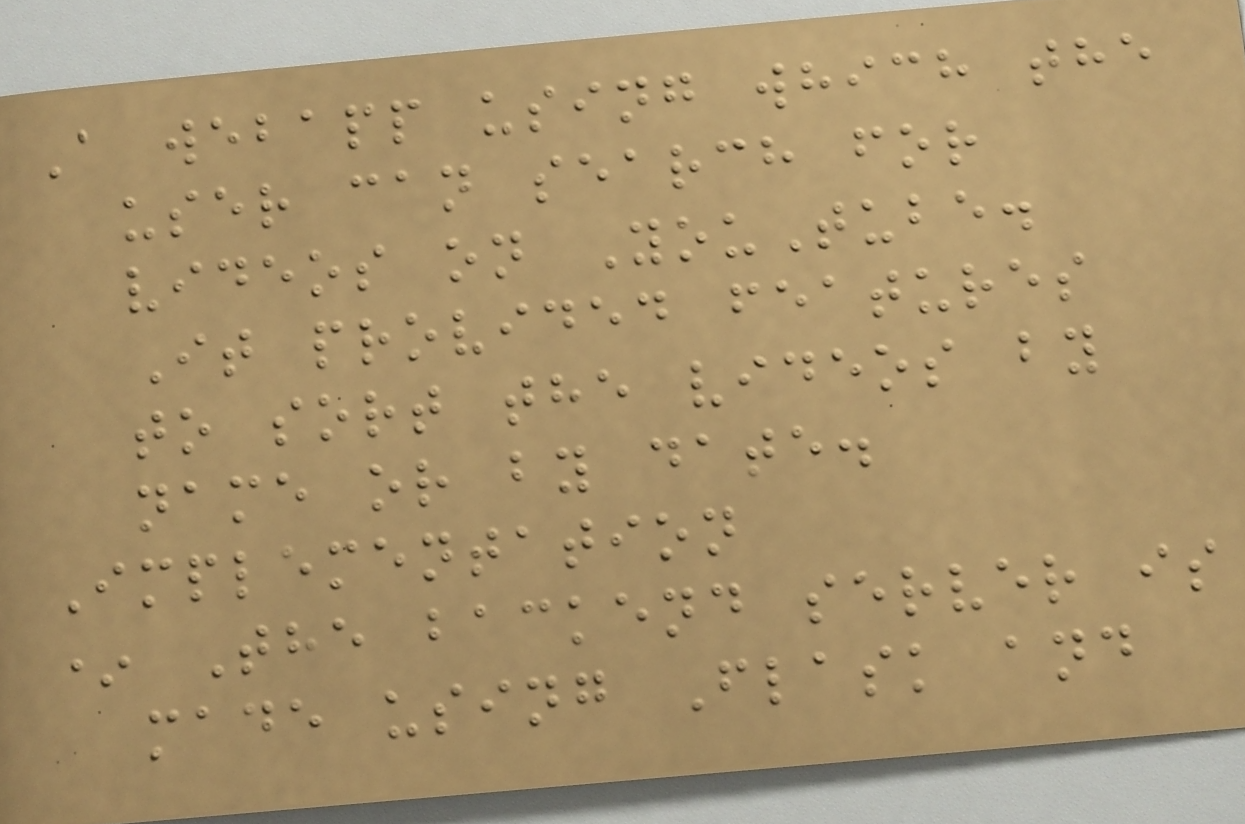A webapp using which the
user can search for
videos on YouTube.
It provided features
to sort the videos by
name or by date.
Implementation
* The backend server is
made using Flask and
